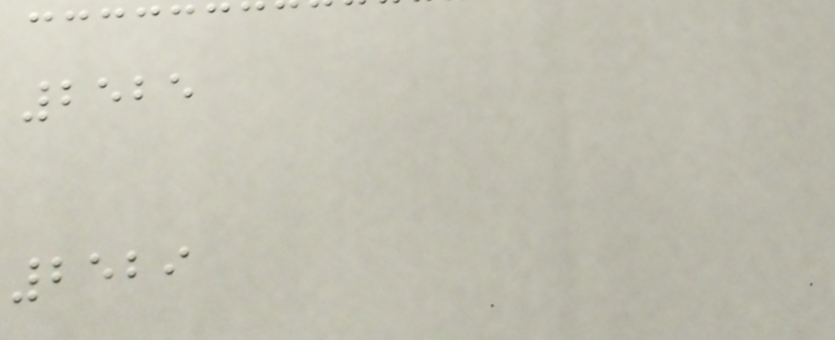2525
2529
